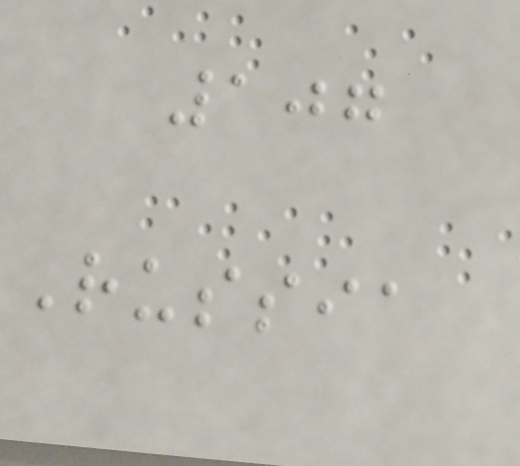107
Russia
